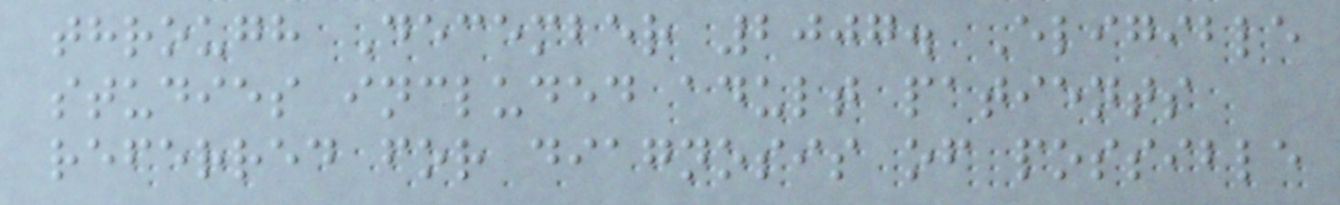through December 2007. Eligible
studies included adult patients
referred for diagnosis of possible
